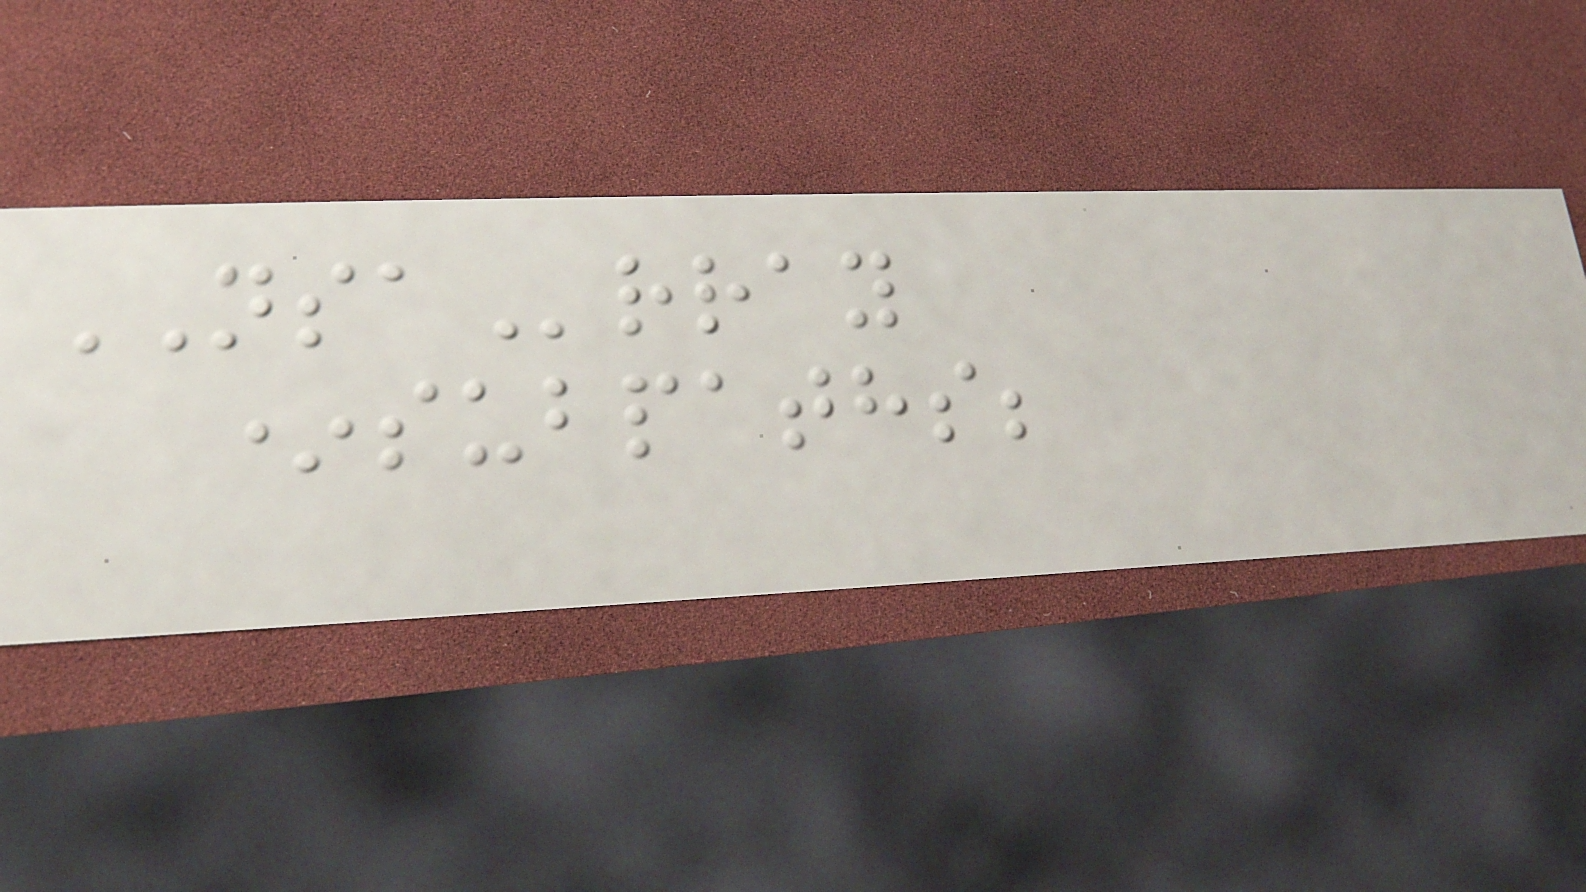NSArray
*subpaths;
